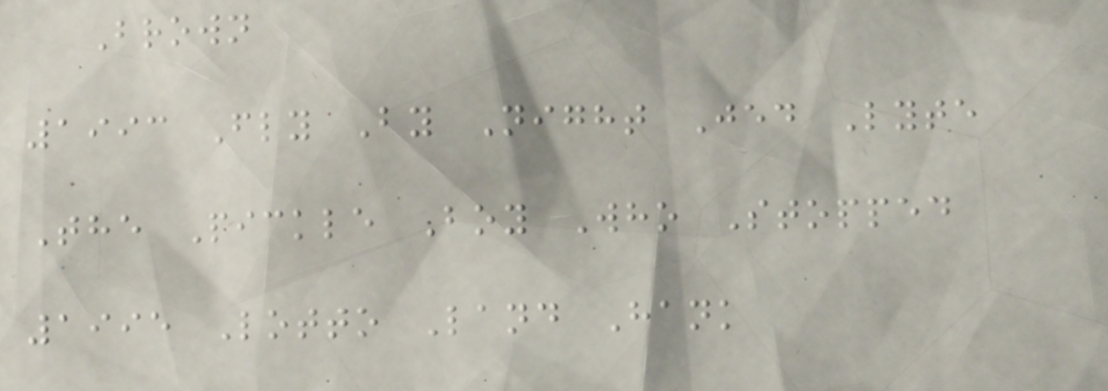Brown
1993 Fly By Night Jed Lyte
The Pickle Boy Who Stopped
1995 Lotto Land Hank
